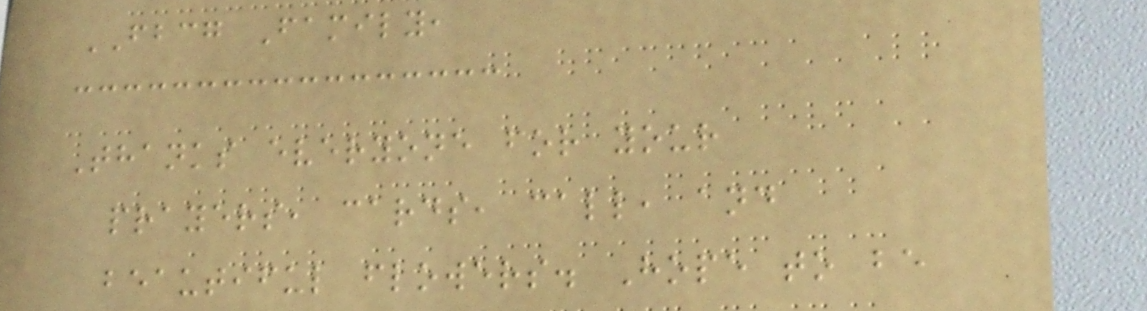FBCG Family,
Thanks everyone for your
prayers, cards, call, and
beautiful flowers. Hope to be
